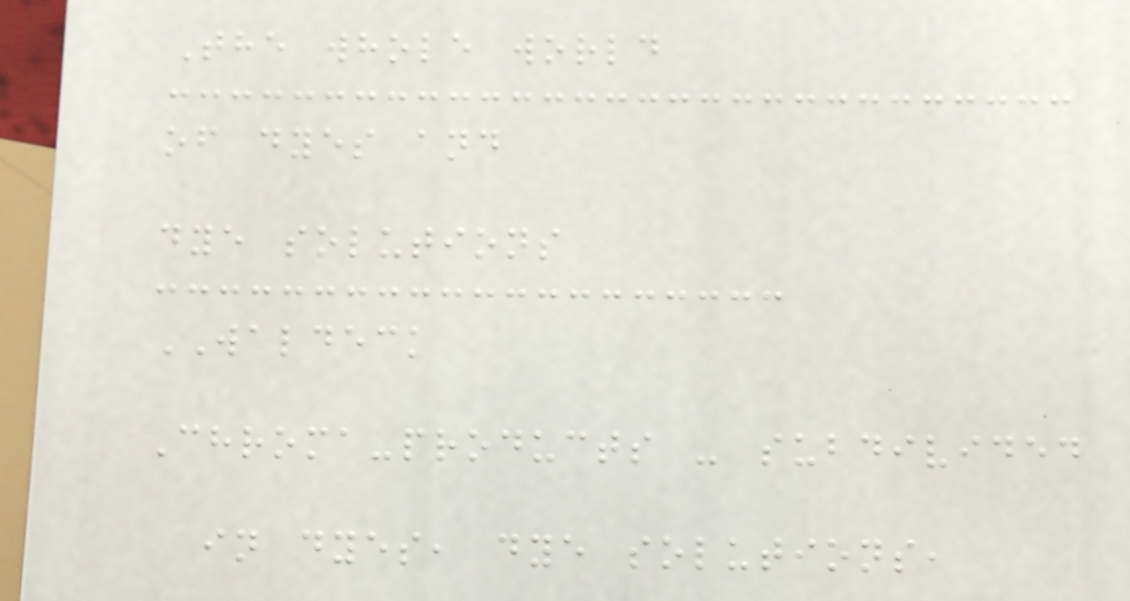The whole world
of dyes and
dye solutions
WALDECK
Chroma-products - subdivided
in dyes, dye solutions,
